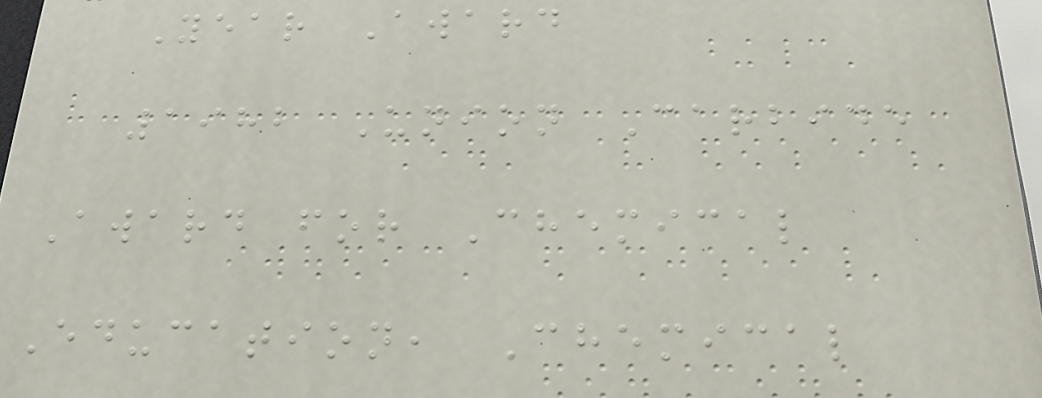Year Award
1982 Union Carbide
Award for Chemical
Education, Chemical
